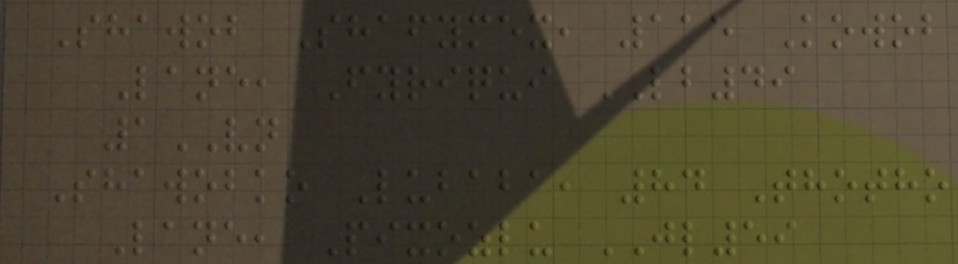Shawob Shafymex, 115 Kowob
Lane, Fyriqui LB49
1VN
Shawobko Lubaba, 84 Thotho
Lane, Pixozlu JL59
